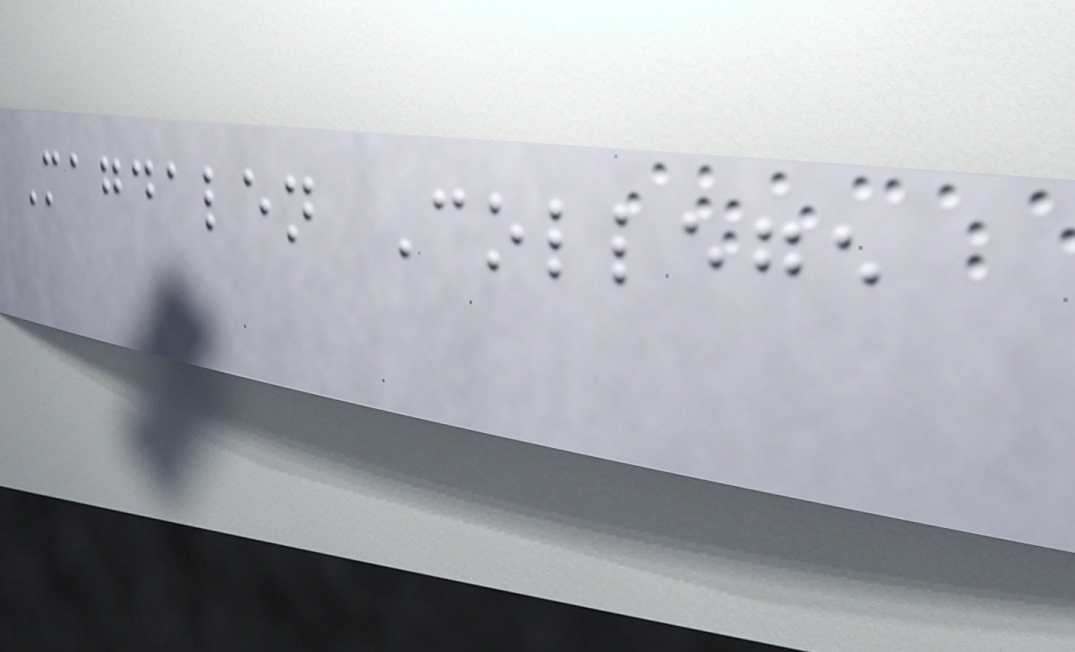Magdalen College
